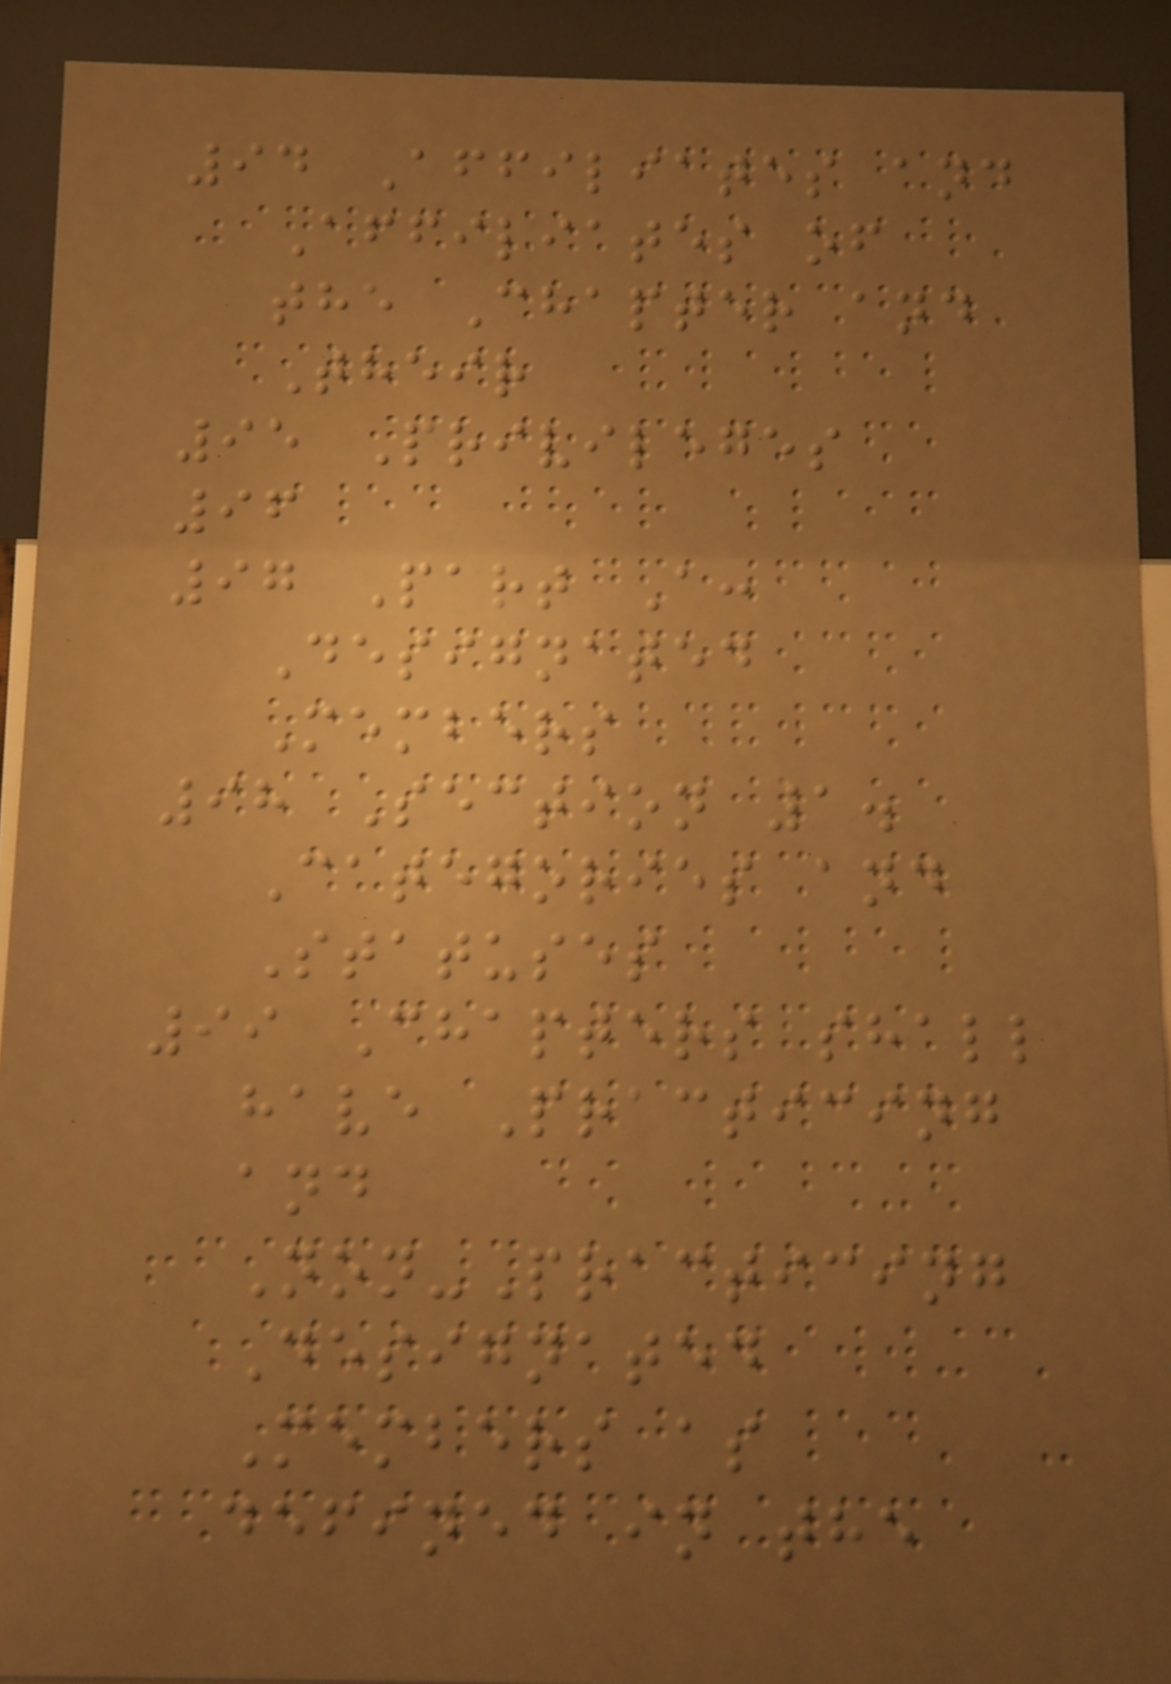94 Affiliates and
Affiliates of
the Chapter and
Their
95 Privileges
96
97 Part A:
Designated
Members
98 Section 1.
Categories and
Statuses
99 Chapters shall
have Practicing
and
Non-Practicing
Designated
Members as
defined in the
